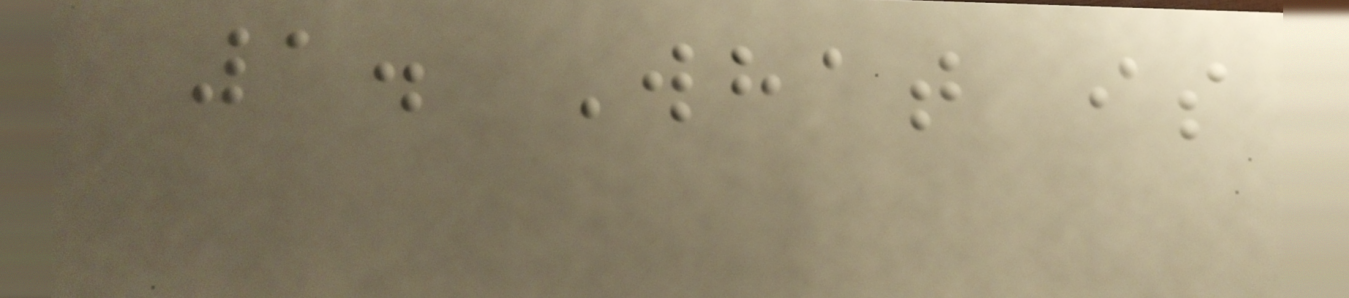1. What is
